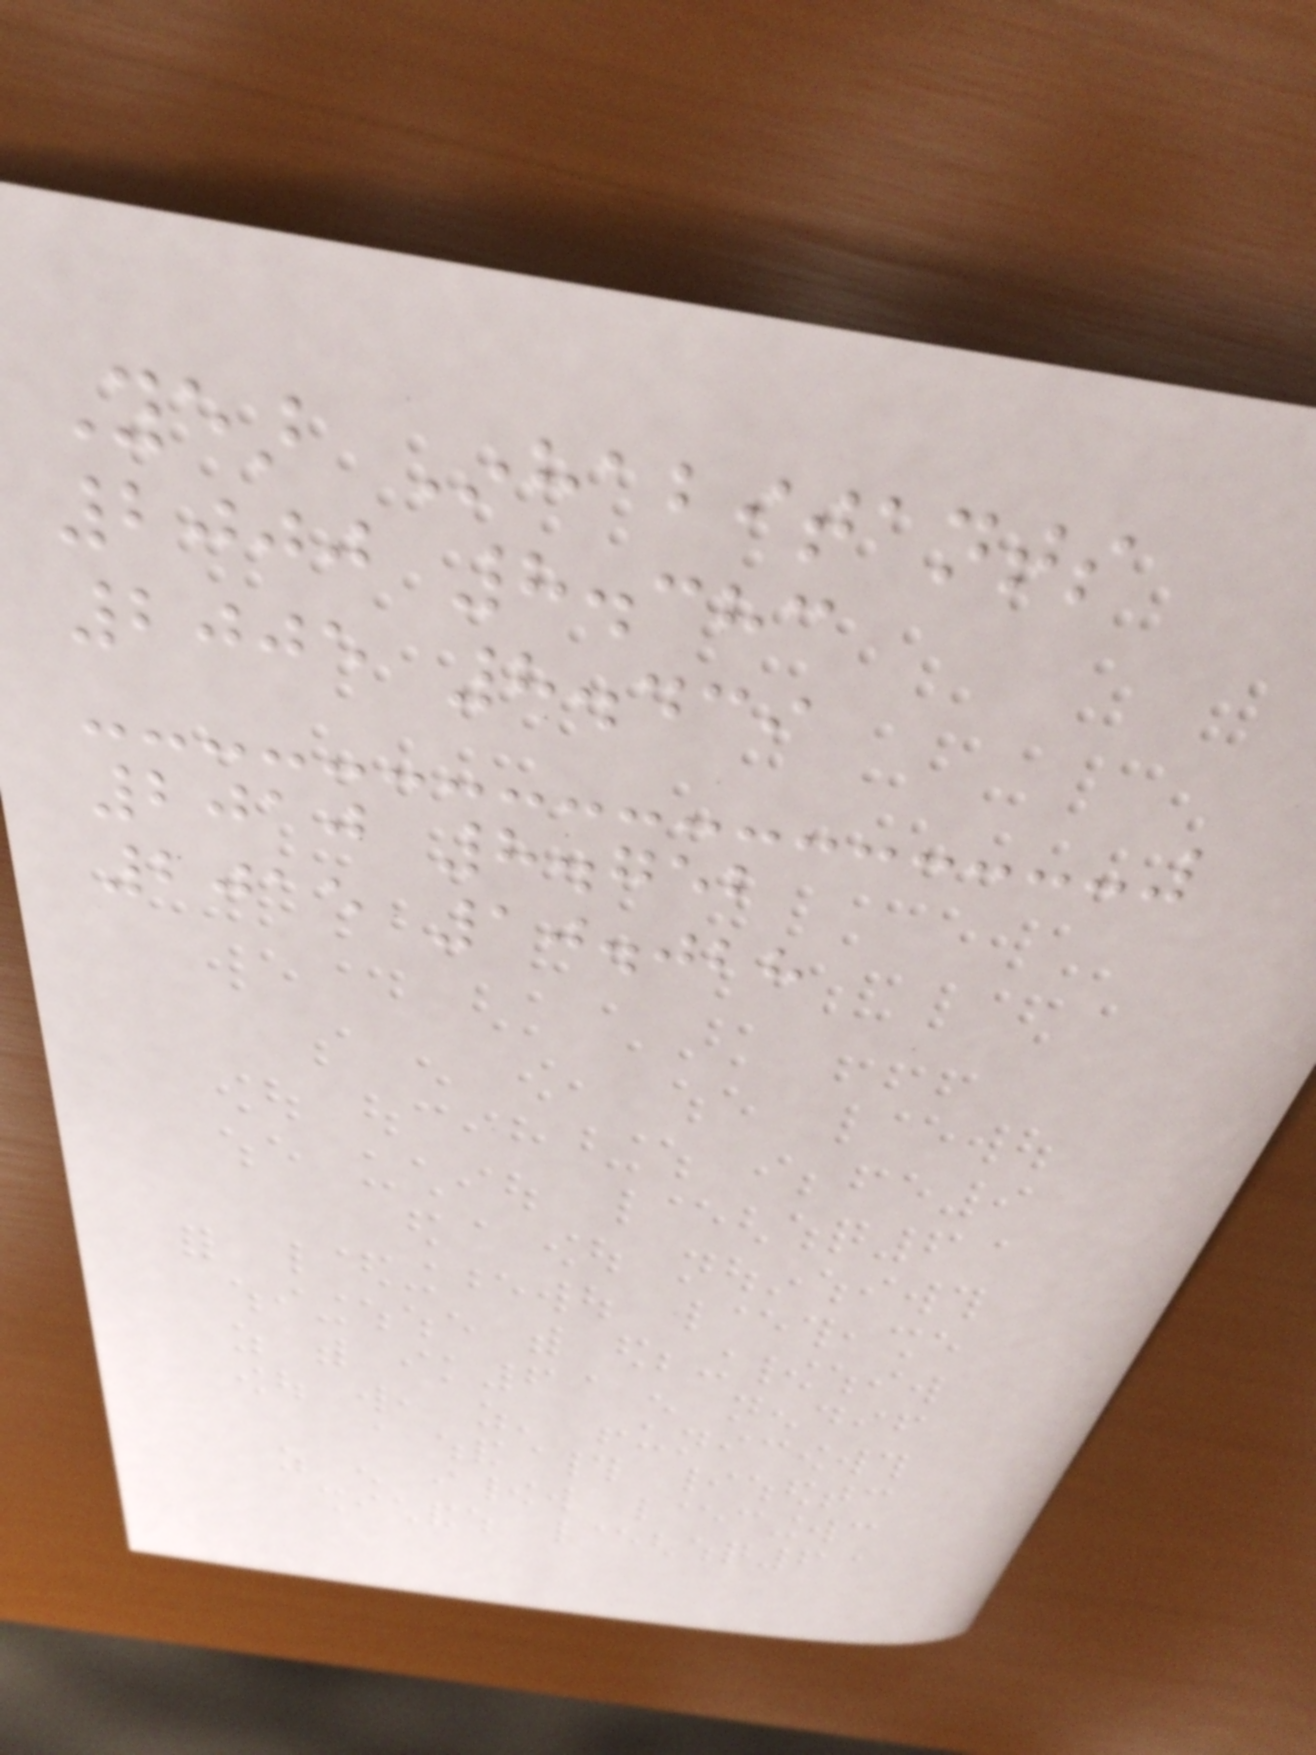Year Inhabitants
2000 8.383
2005 8.439
2010 8.752
2015 10.028
